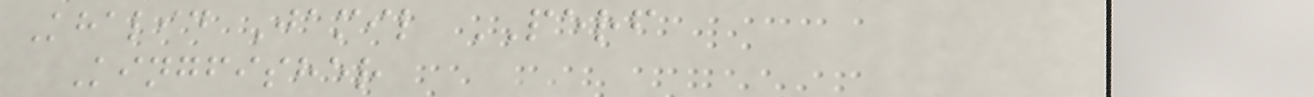Khalid Jamil PERF
Kingfisher
